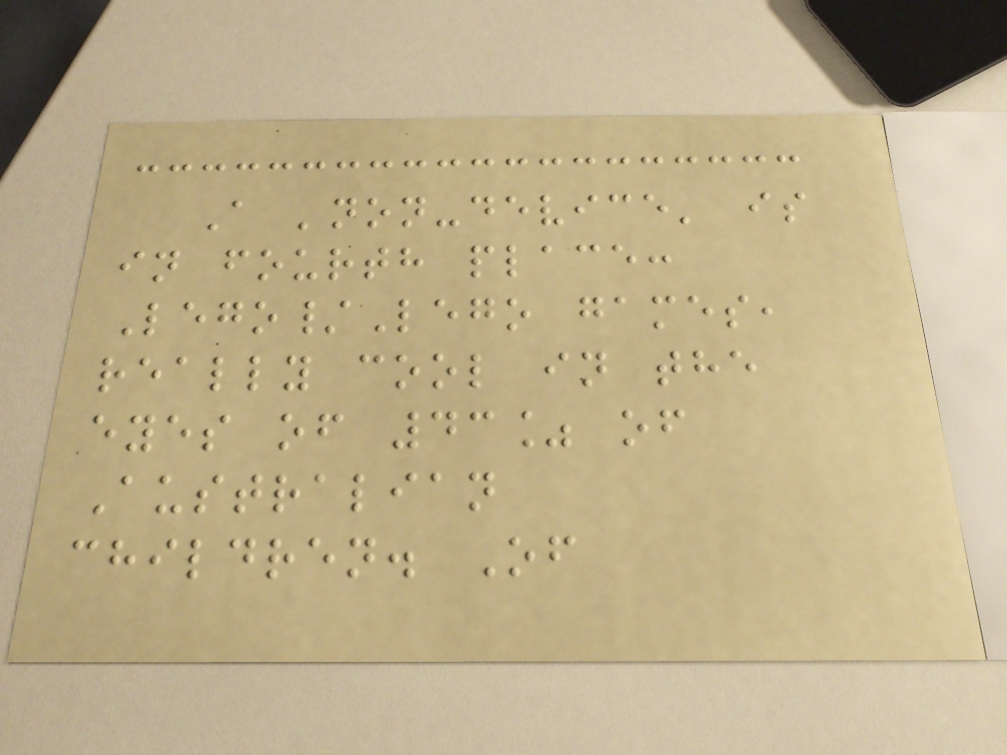A 'non-device' is
in fourth place:
Lego/Lego games,
really cool in the
eyes of 43% of
Australian
children. Of
